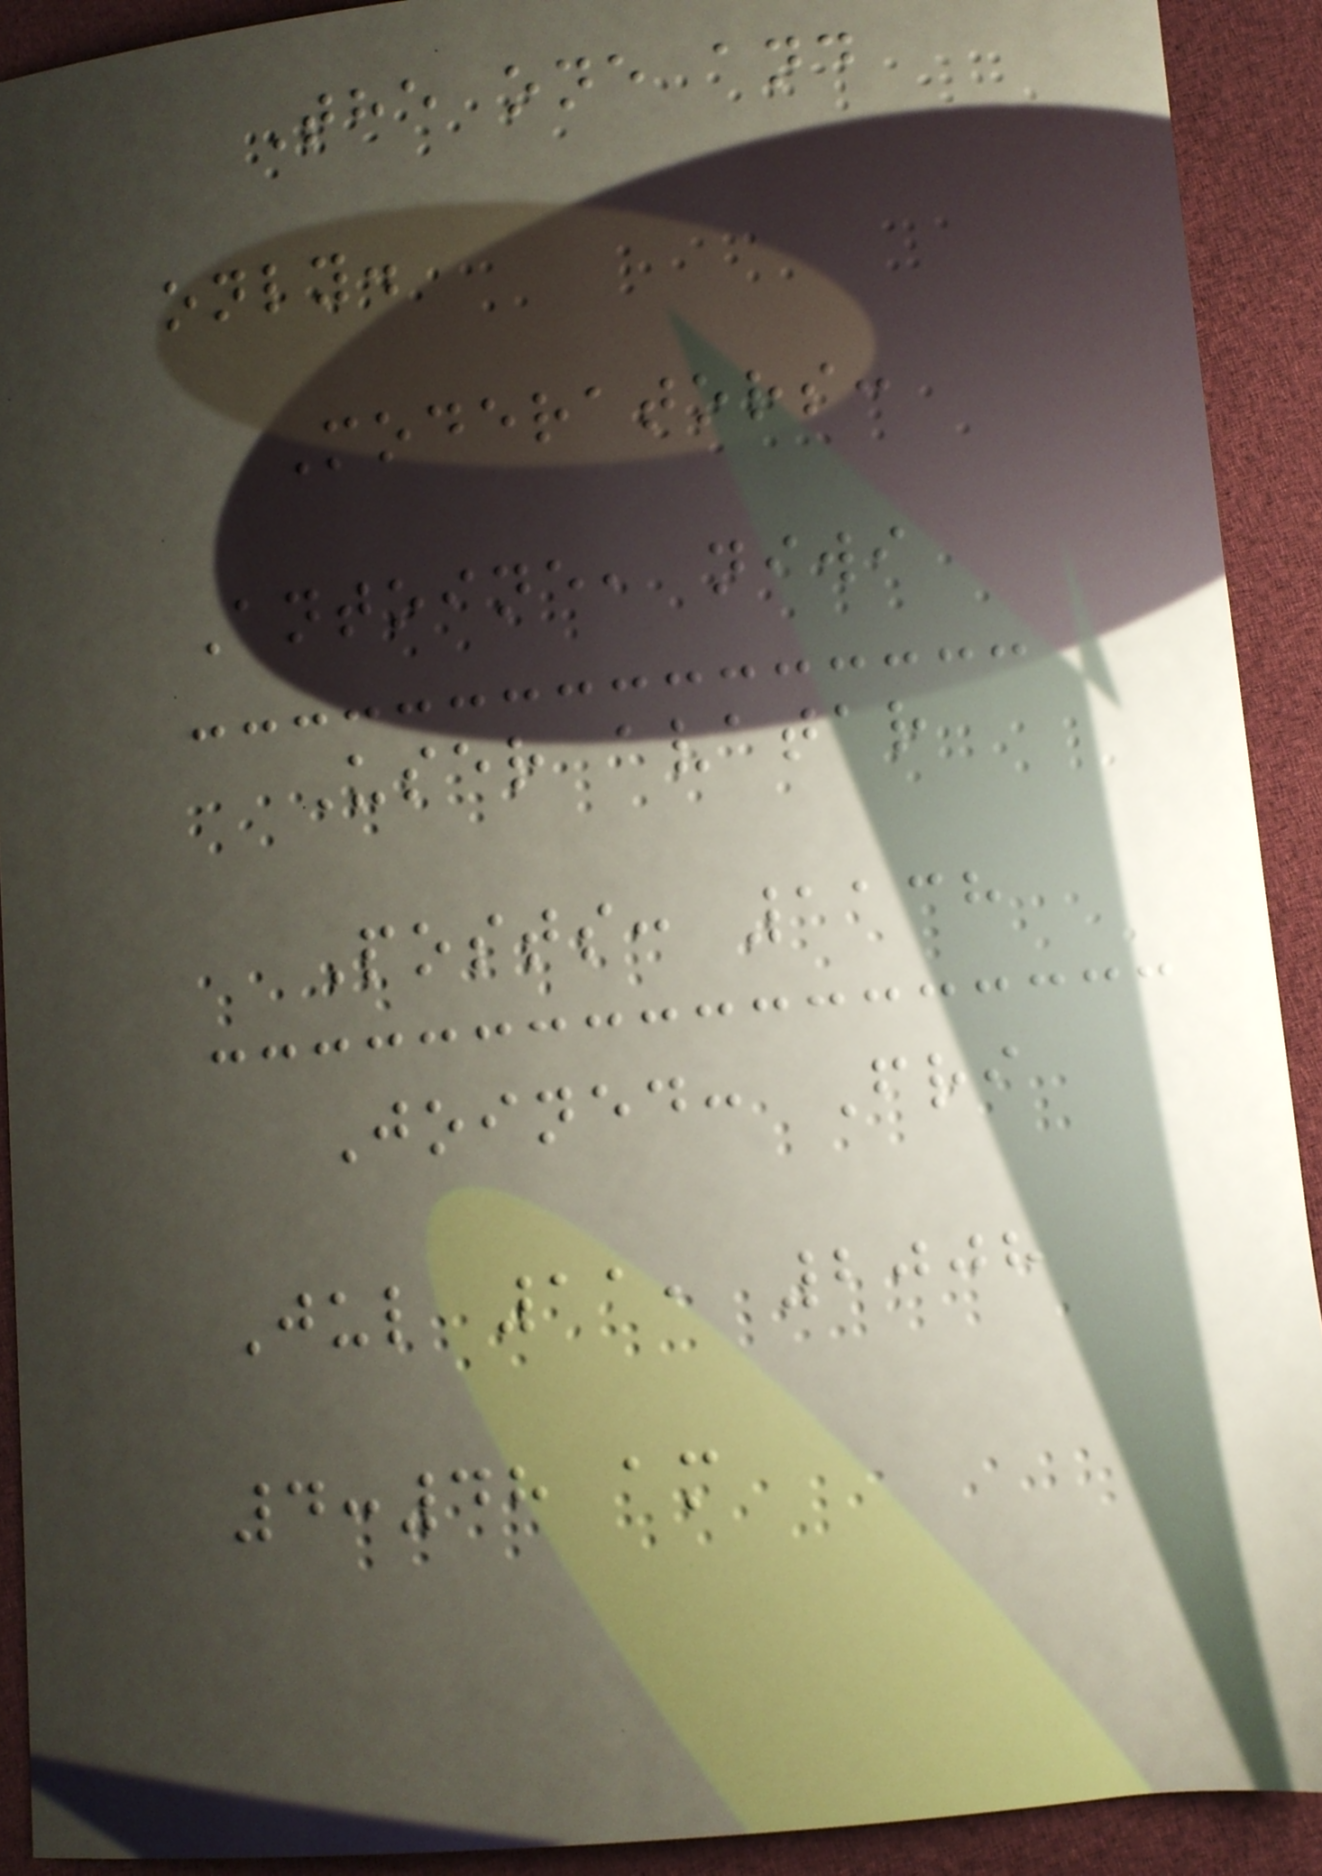The one and
only.
Moderators:
Antoine, niwi
User avatar
Posts: 1138
Joined: Fri
Jul 11, 2008
4:48 am
